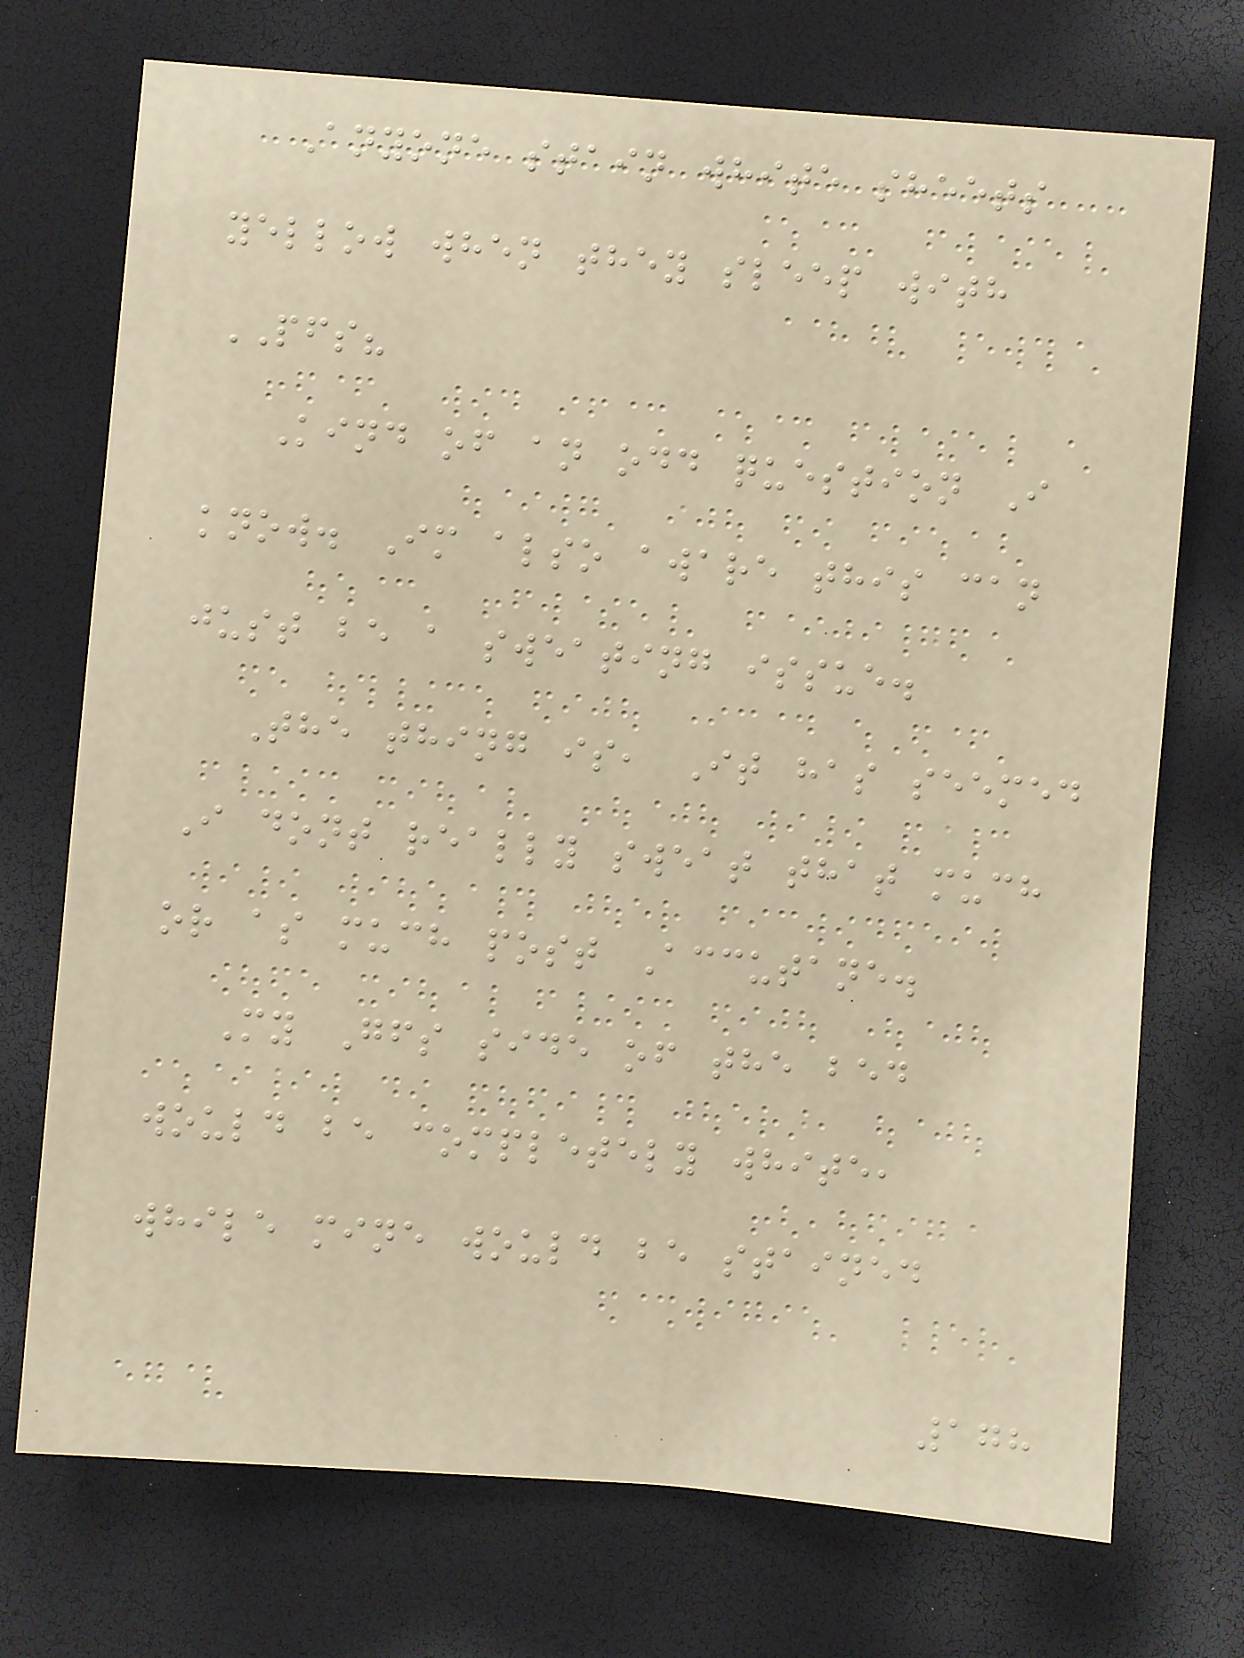Anyone stain white sheets
yellow when they sleep with
PFS?
Kind of an odd question I
know. Im also aware this can
just be a sweating issue.
The thing is, It has seemed
I dont really sweat that much
or as much post Accutane.
My Gfs side of the bed
would be completely white,
while mine would be stained
178
